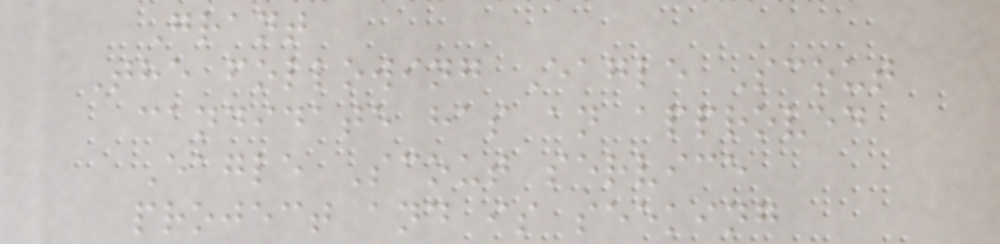Grant
The following Eagle Scout
candidate has an approved
Eagle Scout service
project and is seeking
